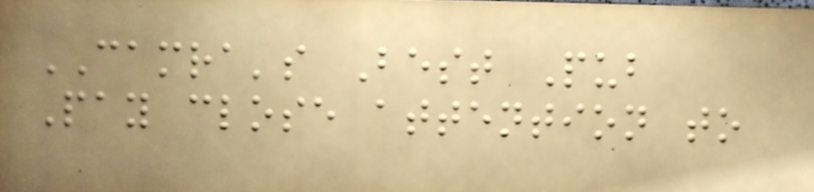CAMRA's Best Pub
Pay close attention to
